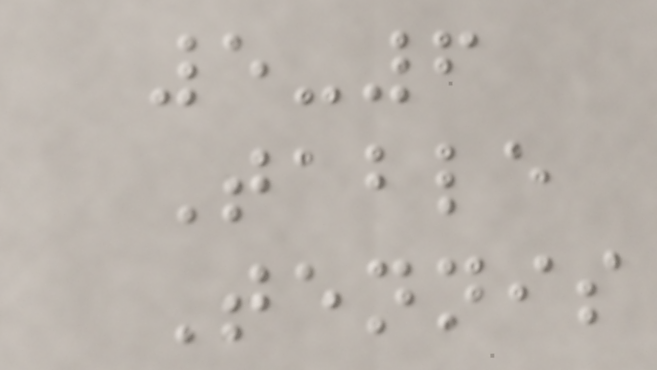5-6
Table
Tennis
